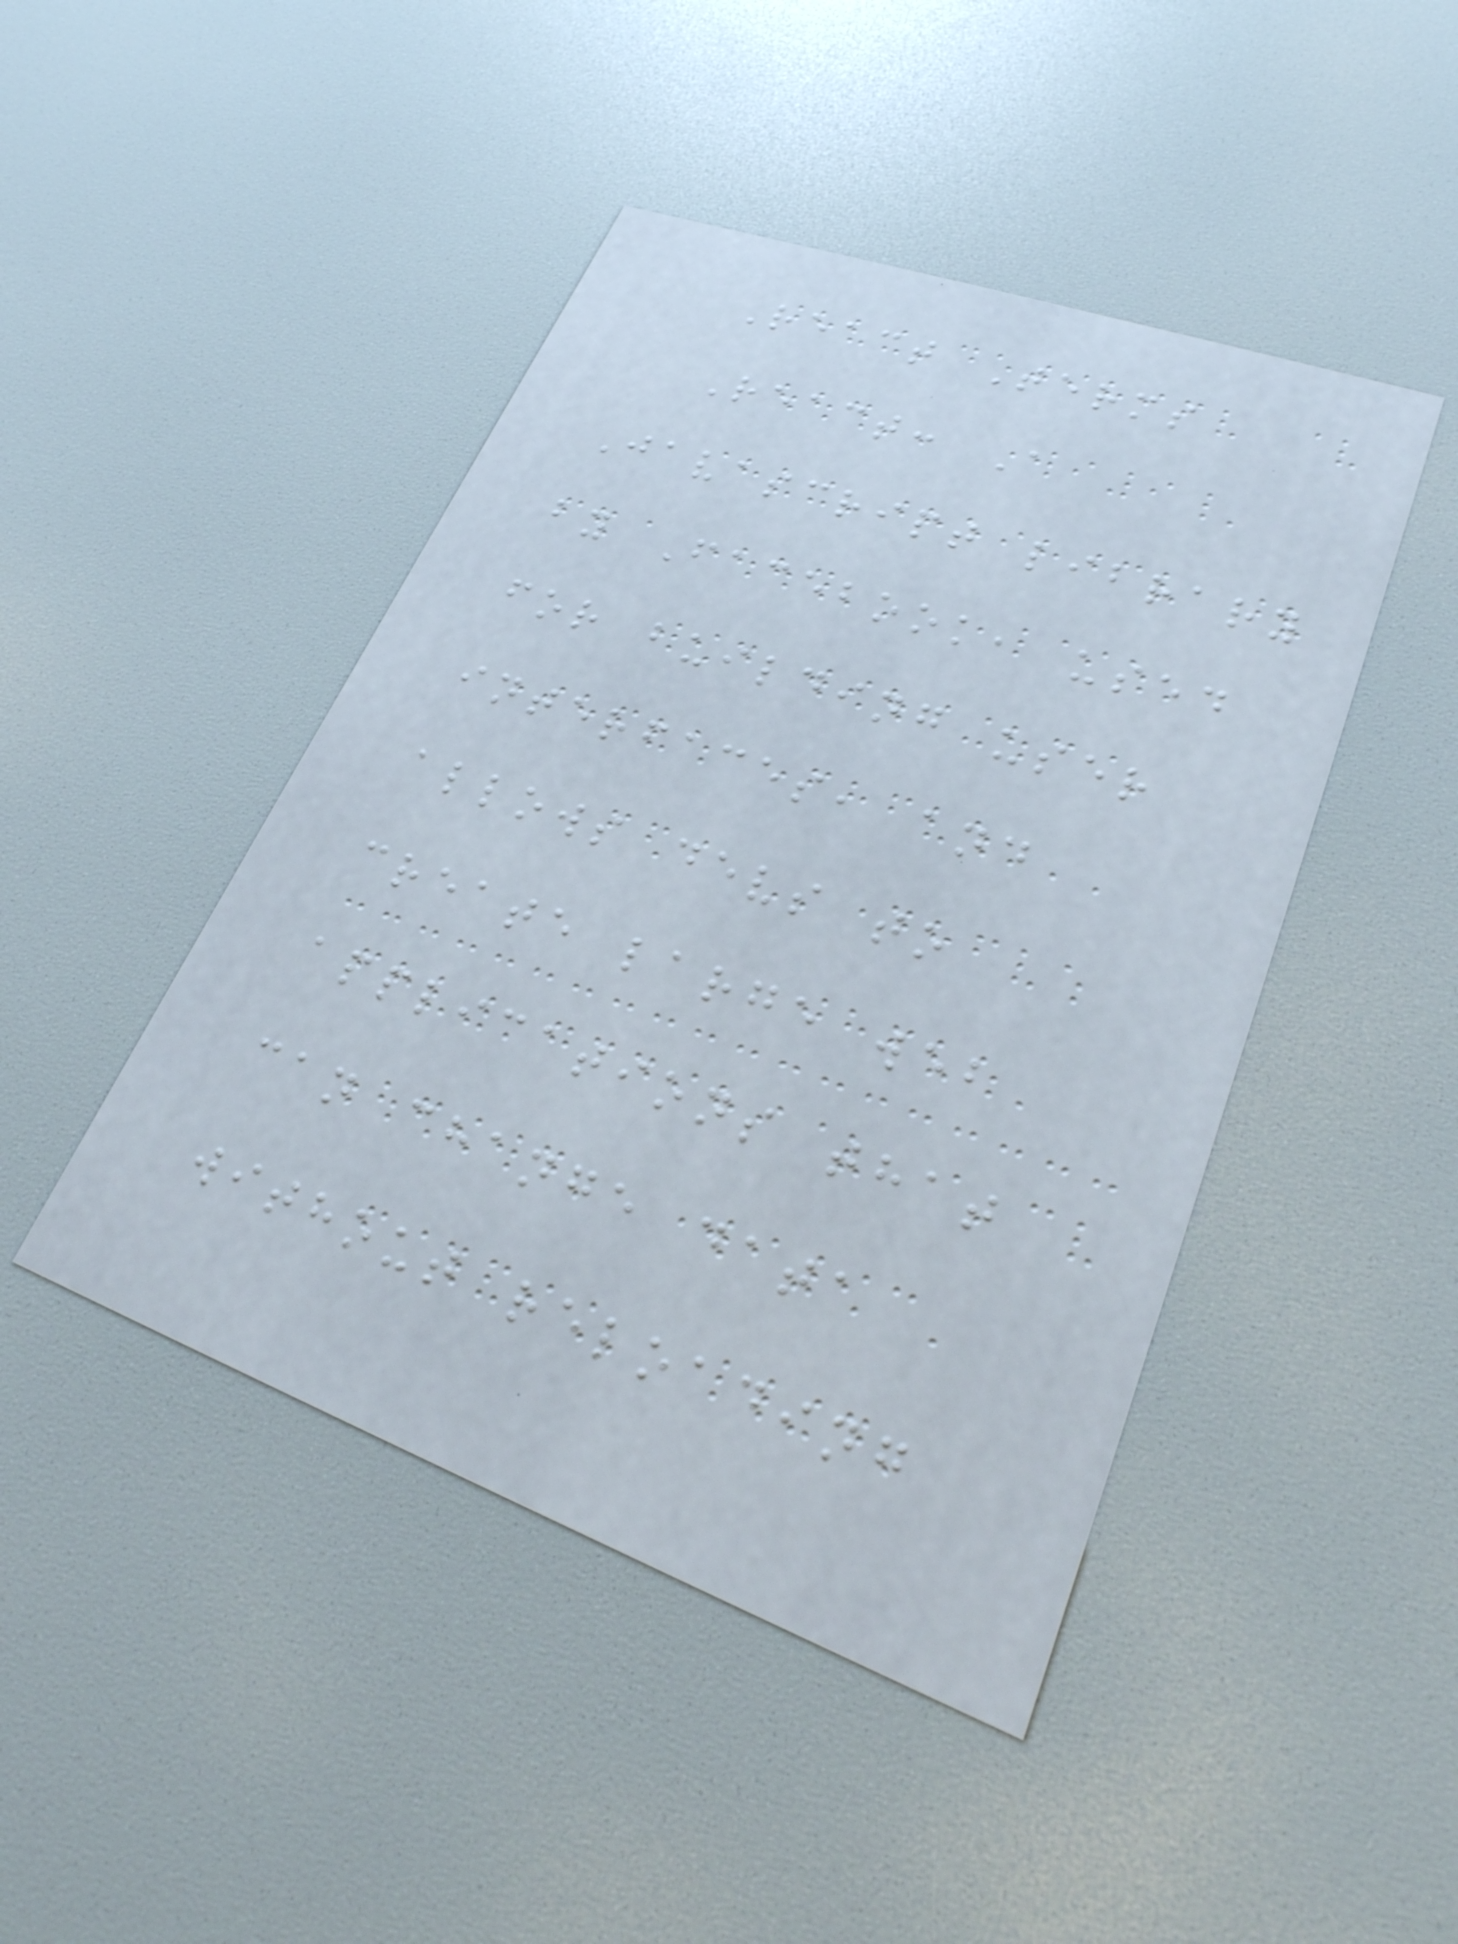React Terms
React: A
Javascript library
by Facebook, used
for building user
interfaces, and
allows devs to
create large web
applications that
can change data
without reloading
